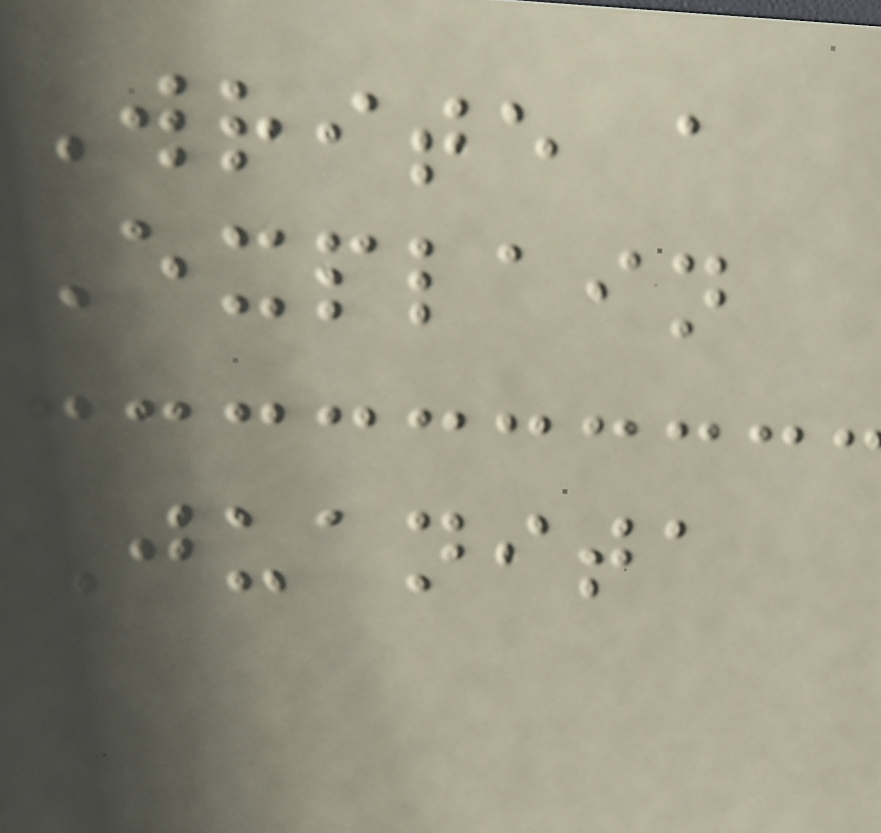Write a
Explain
Juanita
